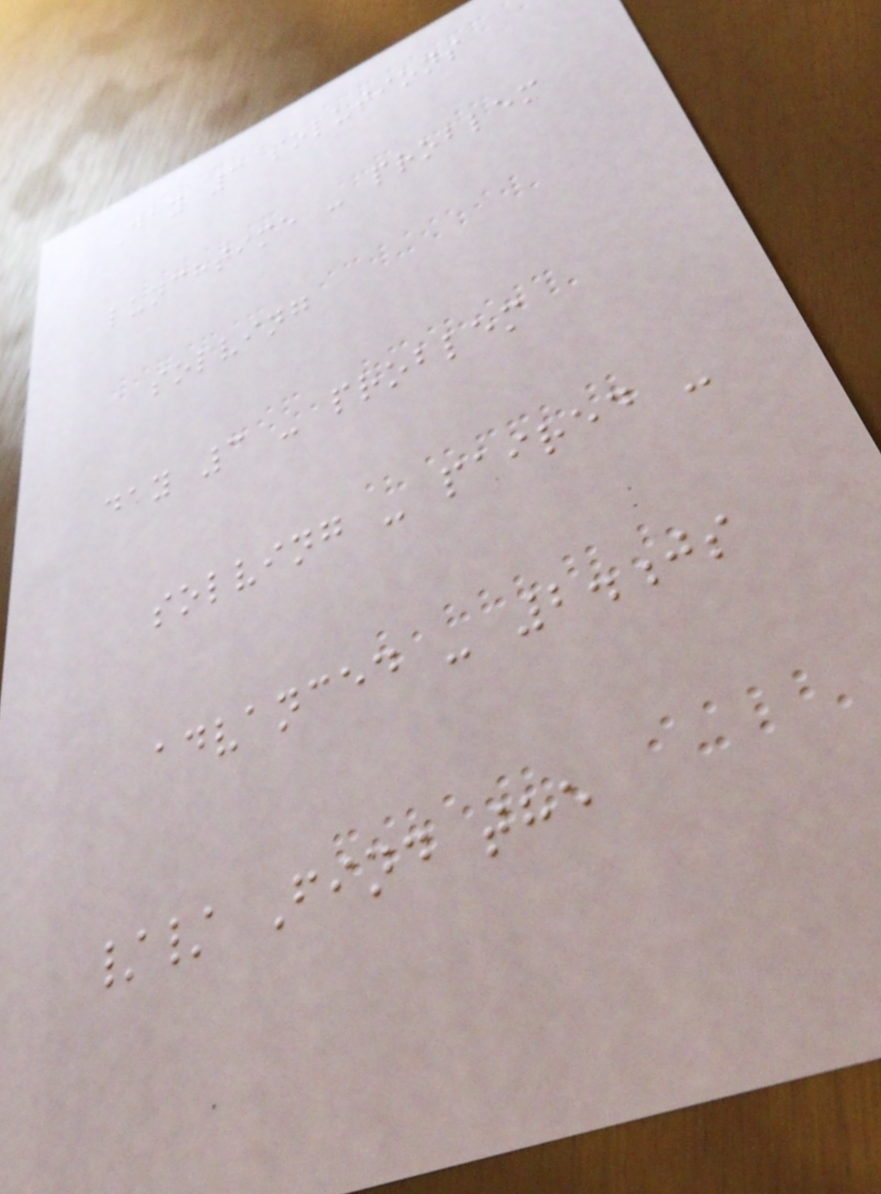Day 3 solutions
lunchtime - problem
solving
day 3 - problem
solving - paired -
advanced - 2.js
// Find the
